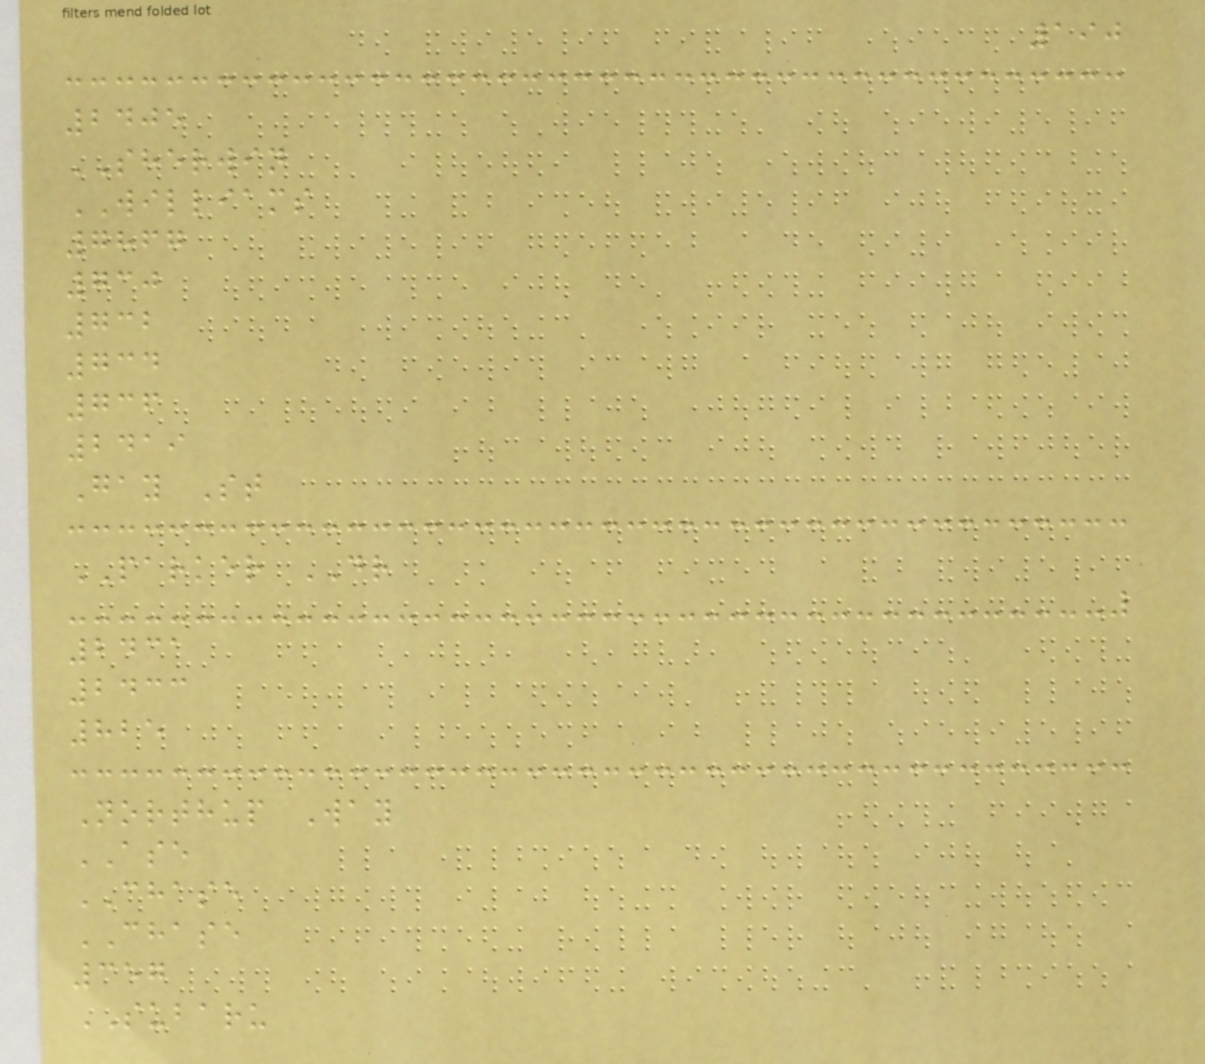190
2405
SHERWIN
WILLIAMS
7867
730
732
734
736
2419
Gay St
PARKER DR
2431
2433
825
Northup Way
ASE
CHASE
CHASE
357
SUBARU
